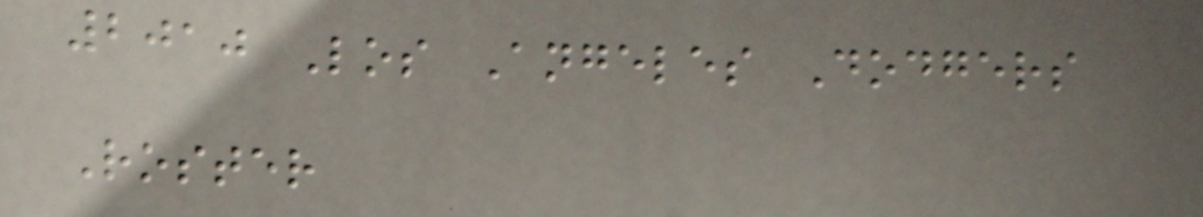2010 Los Angeles Dodgers
Roster
